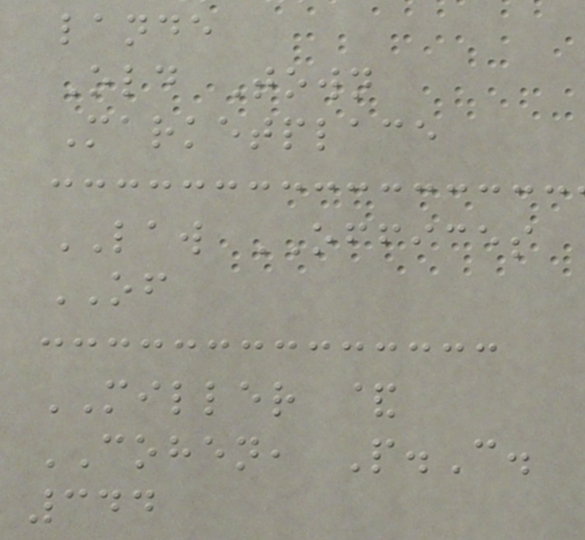lande
Old Town
Marketplace
LAW OFFICES
OF
MILLER &
COHEN, P.C.
344
